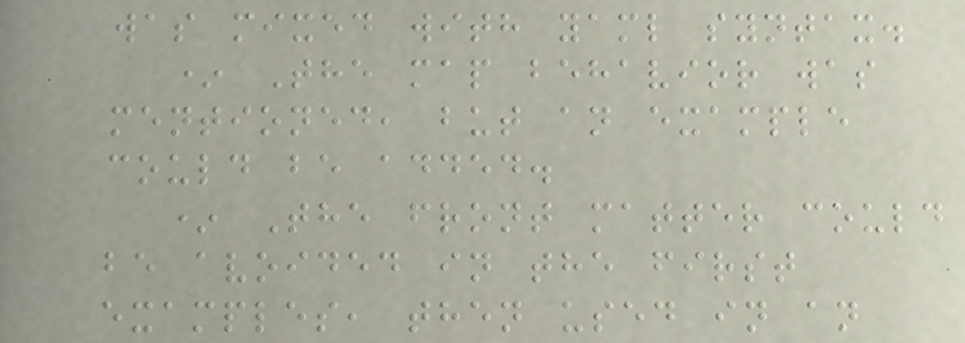was mixed with yaml syntax.
* The map behavior was
mentioned, but an example
could be added.
* The front matter could
be avoided in the first
examples, then used in an
